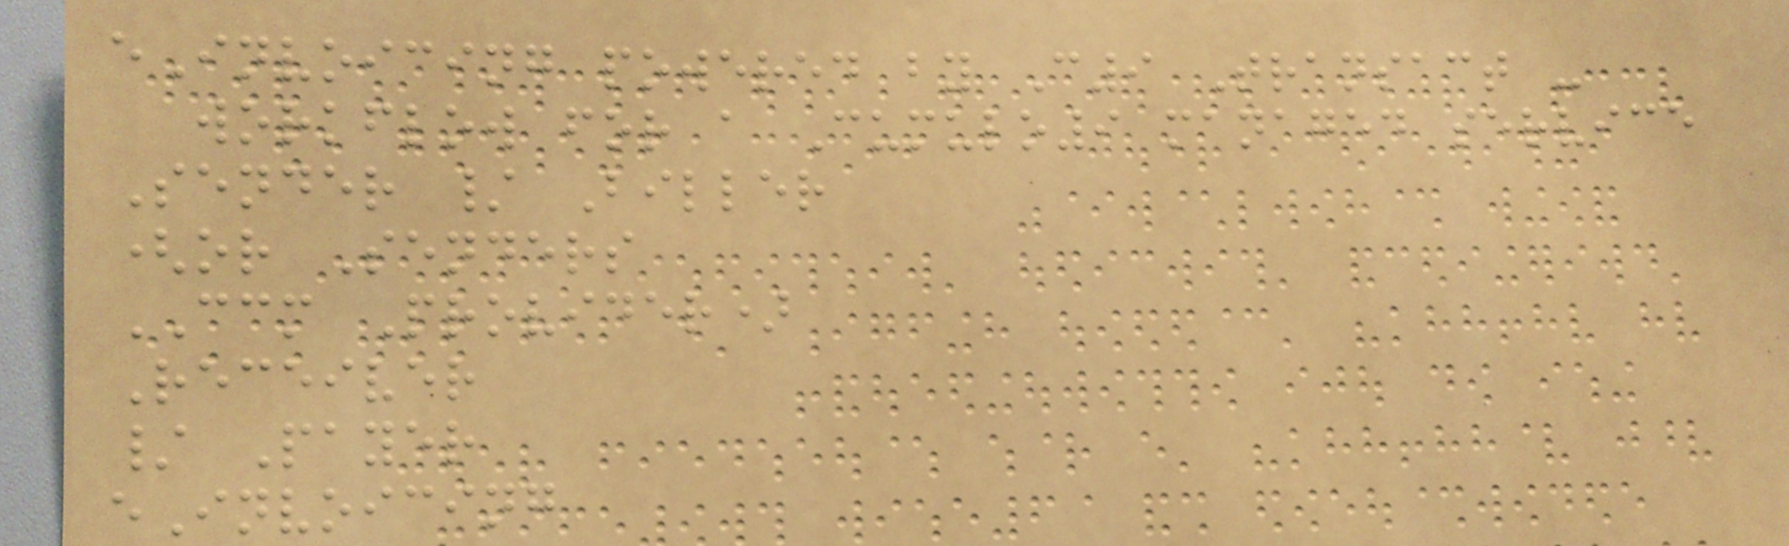eInvoicing powered by C9 Transact -
workflow for a Cumulo9 managed service
Sender / Biller
(or Senders
CCM Provider)
Receiver
/ Payer
eInvoicing
